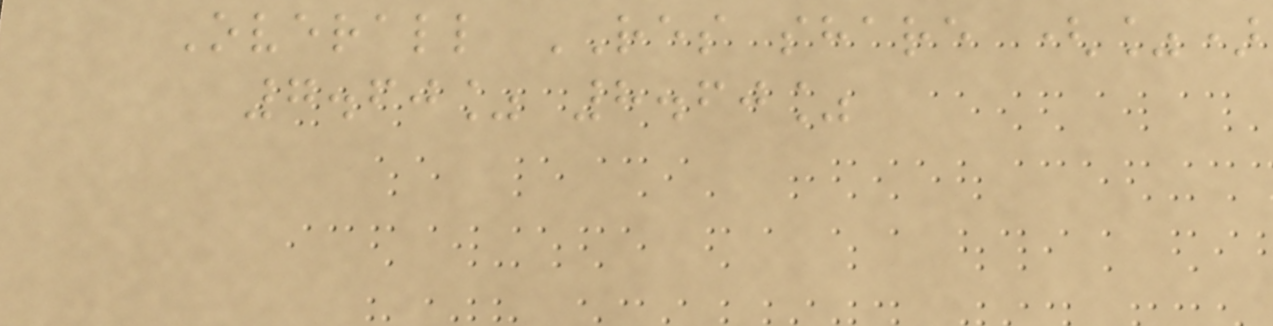Overall RES share (%)
7.60% 8.60%
